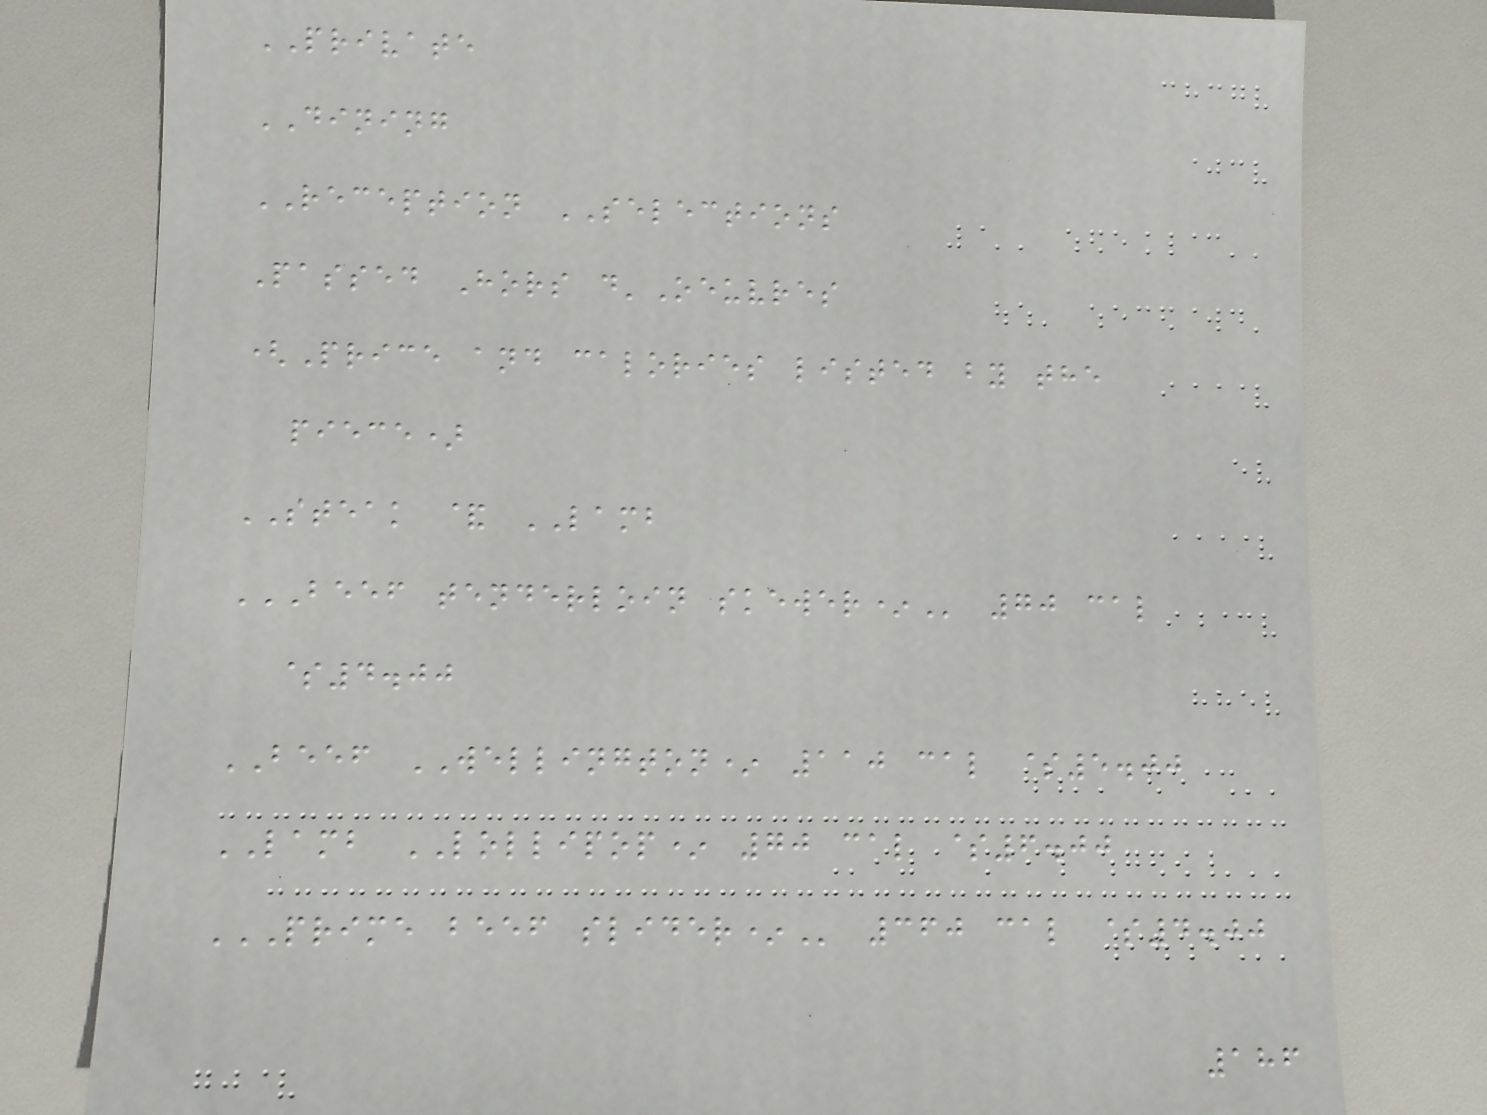PRIVATE
DINING
RECEPTION SELECTIONS
Passed Hors d'Oeuvres
(Price and calories listed by the
piece)
STEAK & LAMB
BEEF TENDERLOIN SKEWER* 70 cal
$4.00
BEEF WELLINGTON* 110 cal $5.00
LAMB LOLLIPOP* 70 cal $6.00
PRIME BEEF SLIDER* 360 cal $4.00
186
